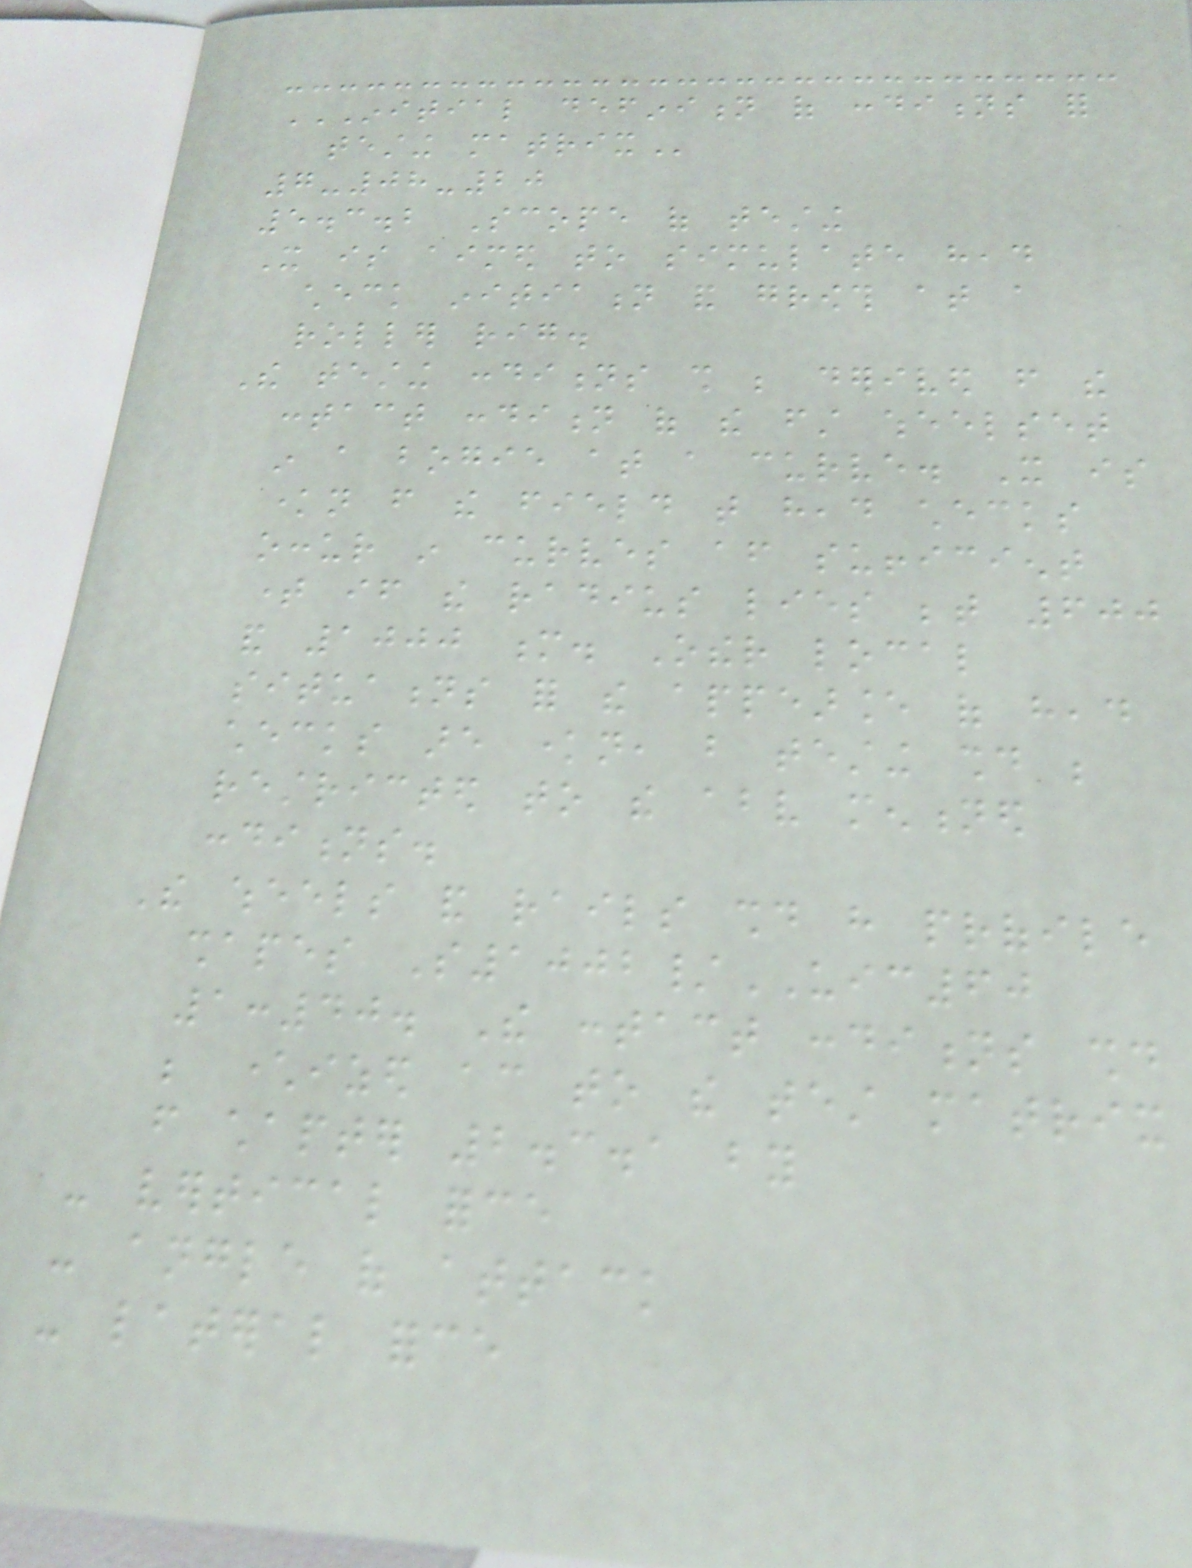INITIAL DEFINITION OF CONDITIONS FOR
TESTING MATRIX
7-08-20
5.3.2 Scope of testing
It is aimed to simulate head
check initiation and growth at a
roller rig.
The testing conditions shall be derived from the
contact condition of the first wheelset
in a bogie at a curve. It is
known from the field that head checks
occur in curves after sufficient
time if the radius lies between 600
and 1000 m. Other local
situations for the appearance of head
checks are known, but testing should be
restricted to the above mentioned
conditions.
The wheels and rails should have profile
shapes S1002/UIC60
1:40. The contact conditions should
be characterized according to the test matrix
from chapter 2.3.1 by
- vertical force
- angle of attack
- lateral force
